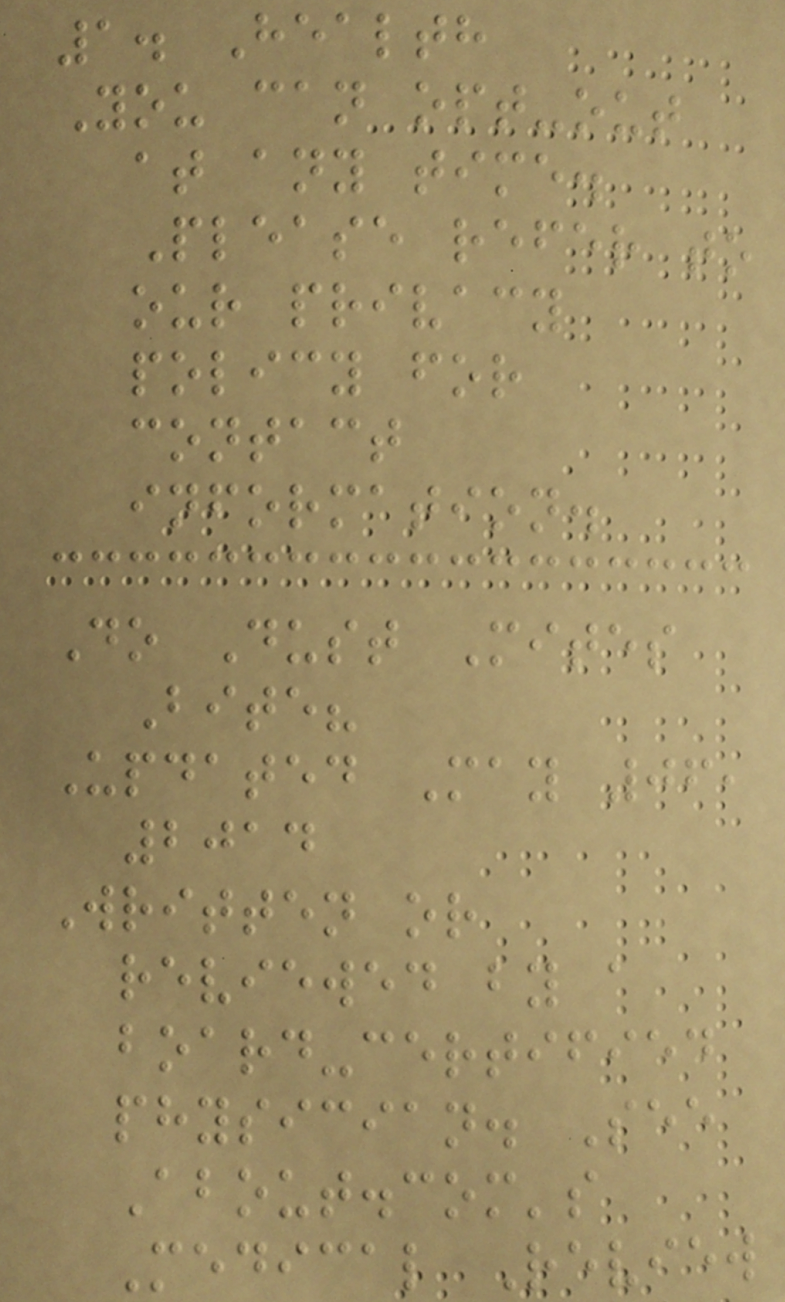1. Health
You can opt-out
at any time.
Please refer to
our privacy
policy for
contact
information.
Do Dust Mites
Bite?
Updated May 06,
2014
Written or
reviewed by a
board-certified
physician. See
About.com's
Medical Review
